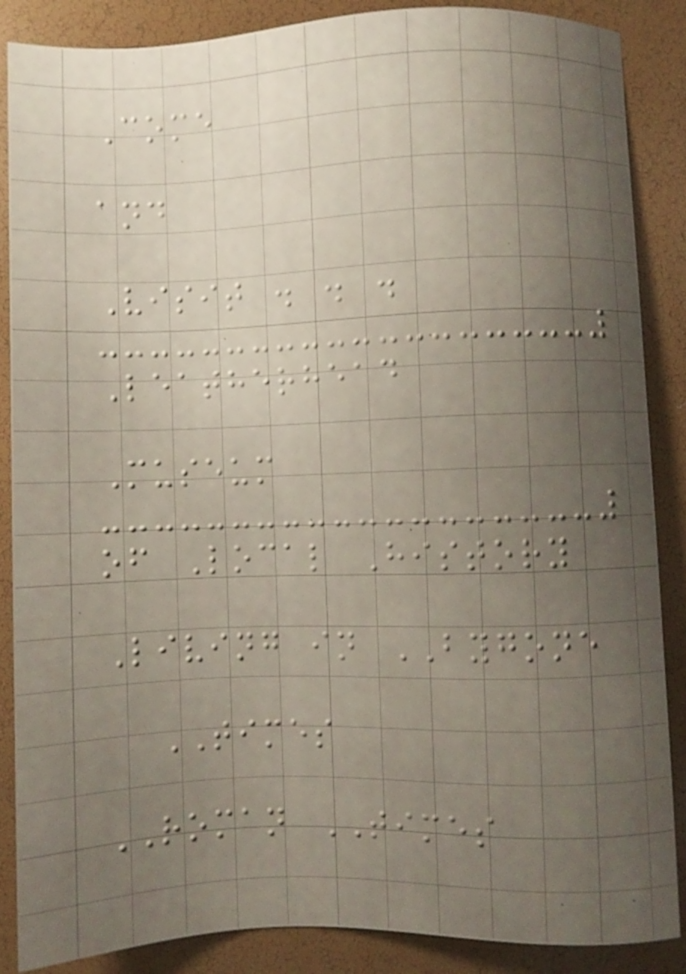Come
and
Visit . . .
Leatherhead
Museum
of Local History
Living in BYGONE
TIMES
ROMAN TIMES
